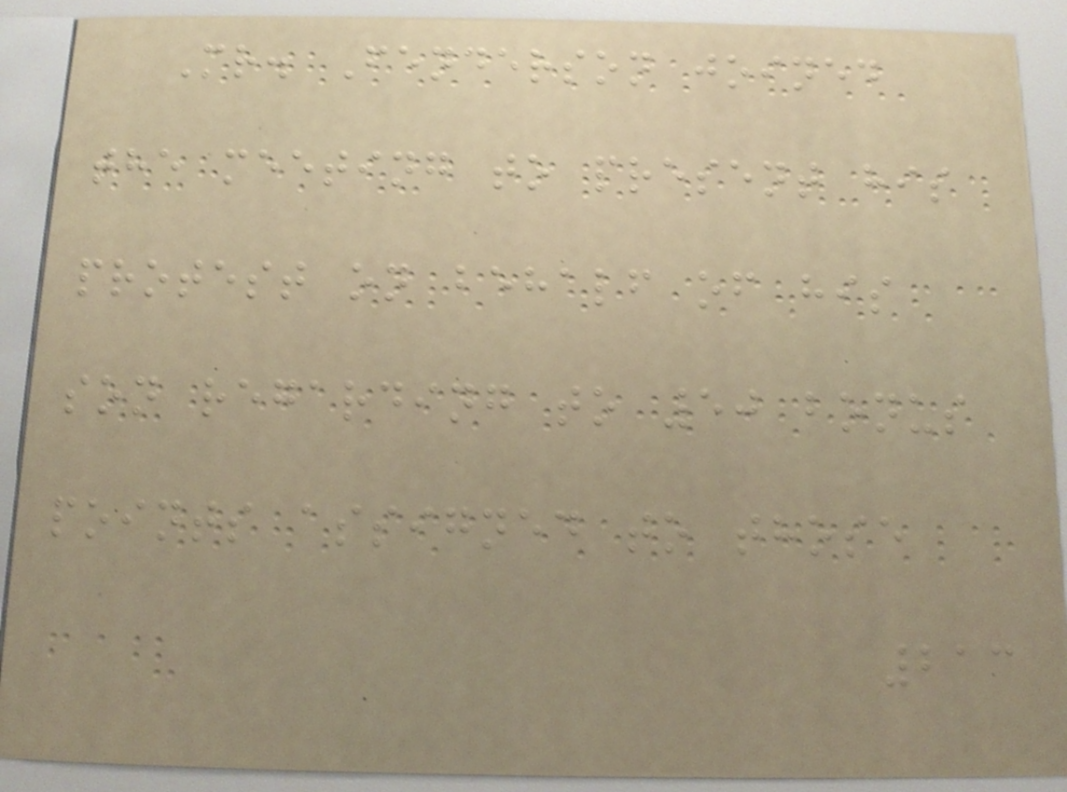Mr. Fenderson joined
the meeting to present his
protest on behalf of his
son regarding to 50 bonus
points assigned to those
213
